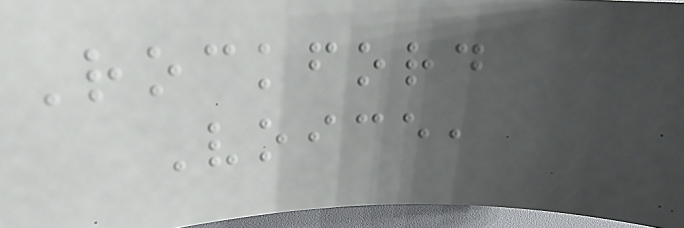Rockford
Voice,
